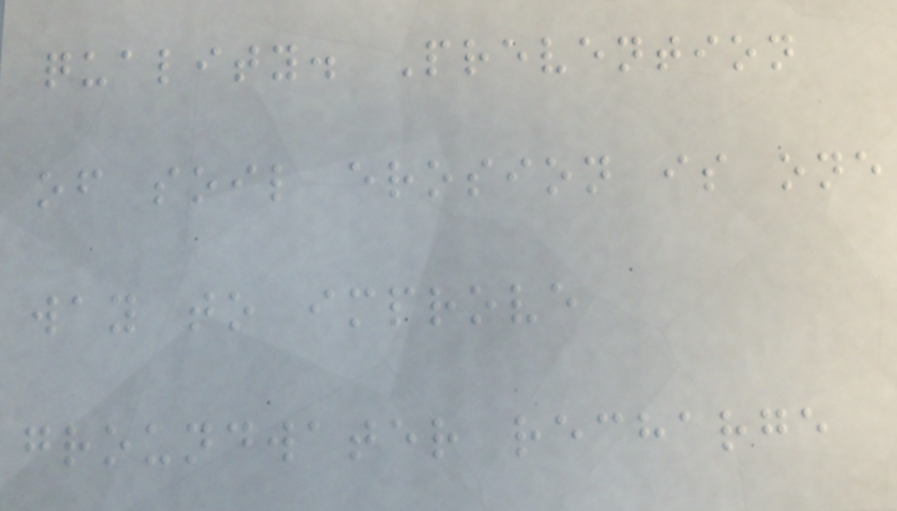quality. Prevention
of soil erosion is one
way to improve
groundwater recharge
